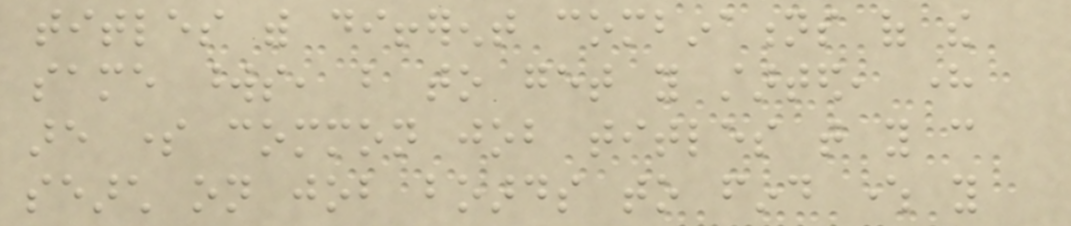titles with different combinations of the
same words, but to get you started, here
are some common job titles that you can
search on job boards to find where you
